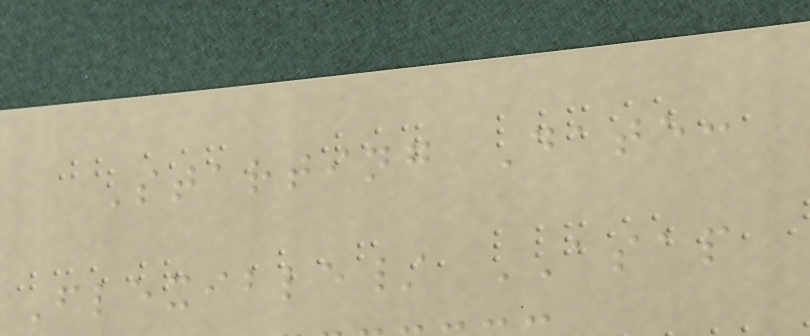Starting Date:
Flexible/ ASAP
